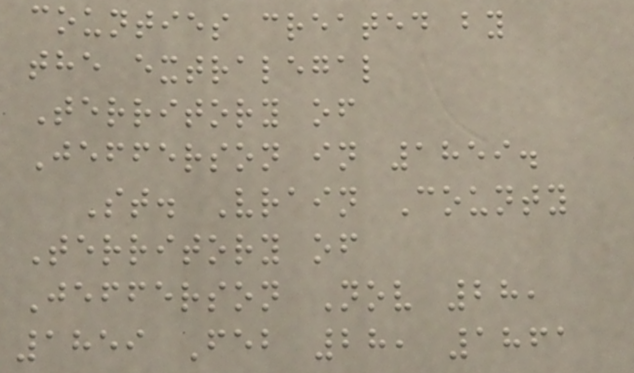counties created by
the extralegal
Territory of
Jefferson in 1859.
St. Vrain County
Territory of
Jefferson Nov 28,
1859 Feb 28, 1861
